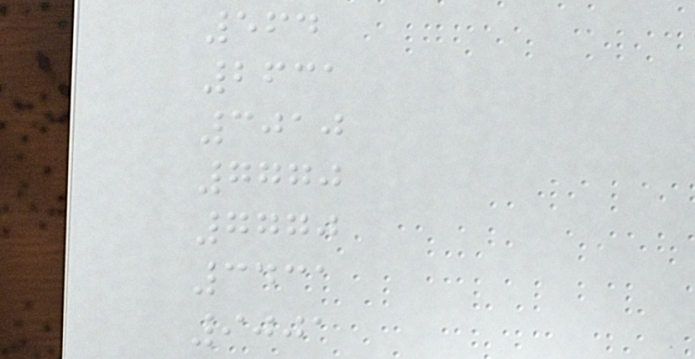564
2631
3010
7770
7770
3431
9001
